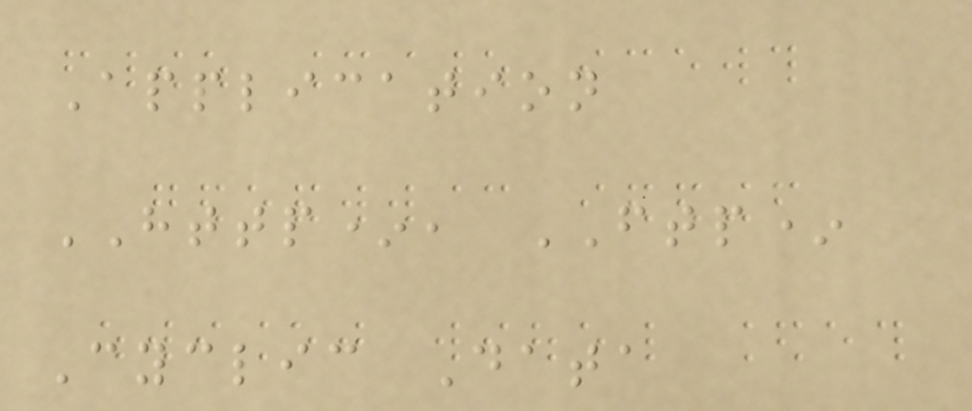Application
HTTP*, FTP*
Cyclic Data
